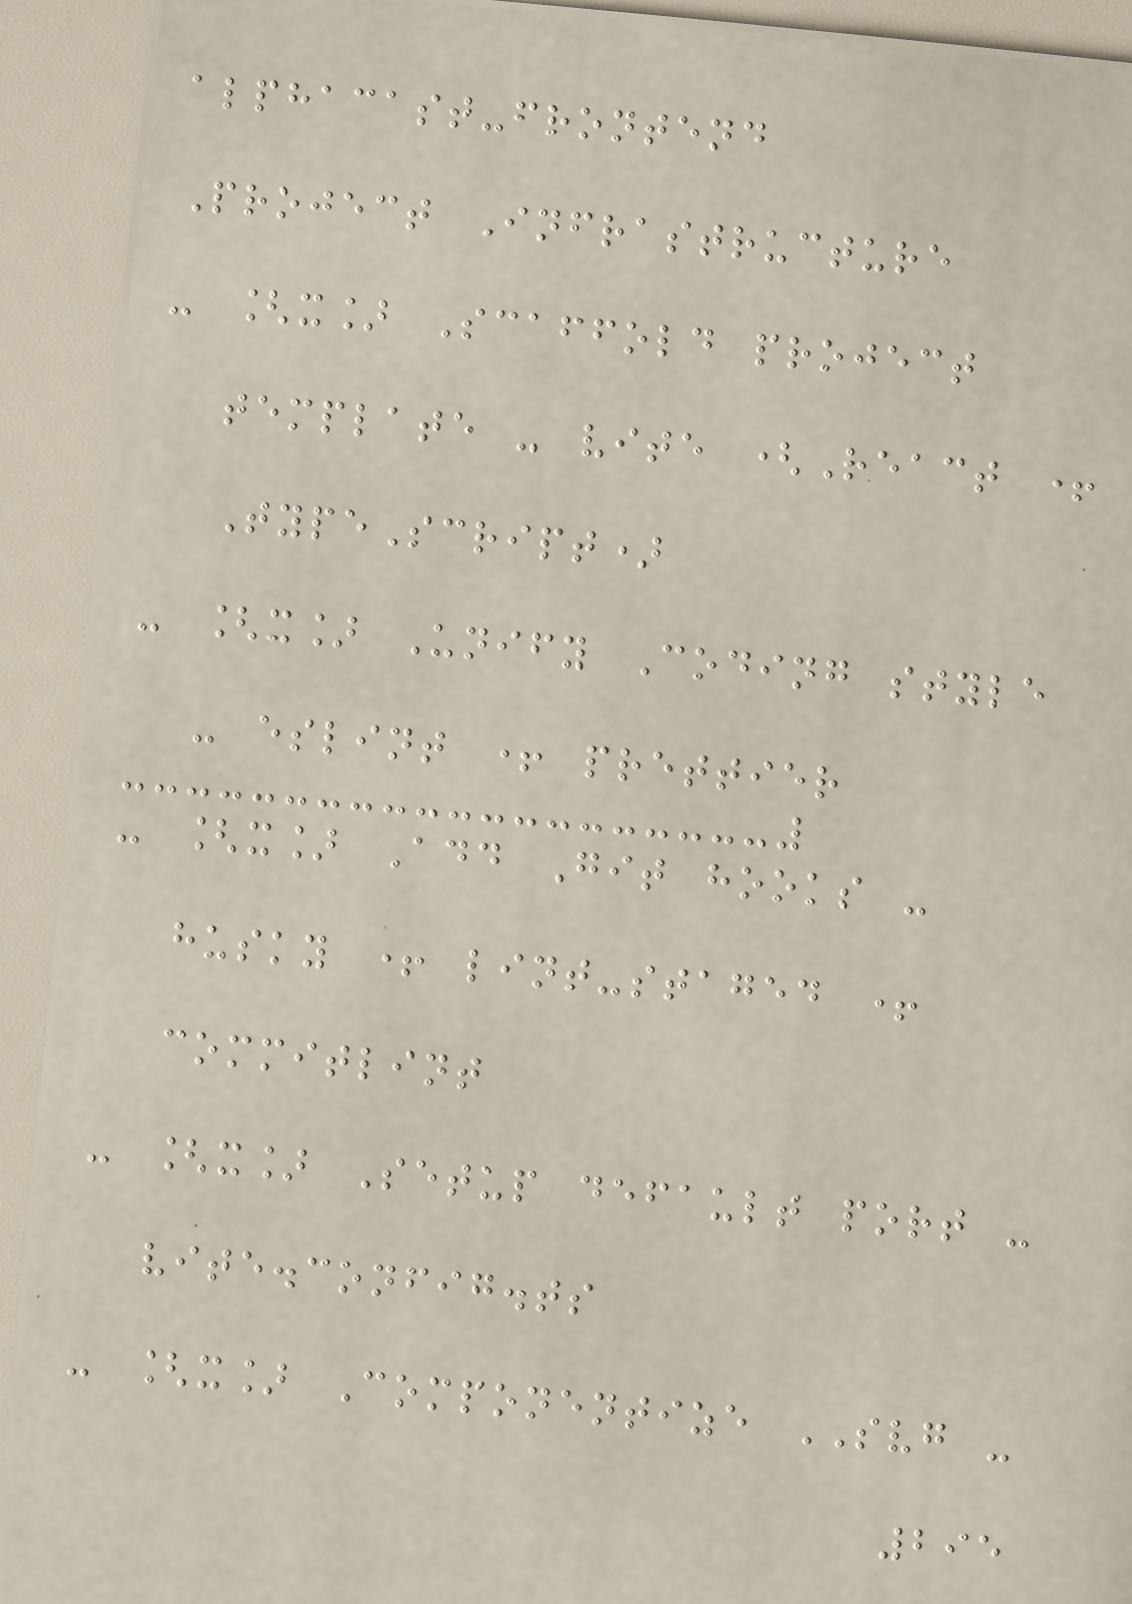alphacast-frontend
Project Infrastructure
- [x] Scaffold project
template - vite (React +
TypeScript)
- [x] Unify Coding style
- eslint + prettier
- [x] Add Git hooks -
husky + lint-staged +
commitlint
- [x] Setup default port -
vite.config.ts
- [x] Componentize SVG -
295
